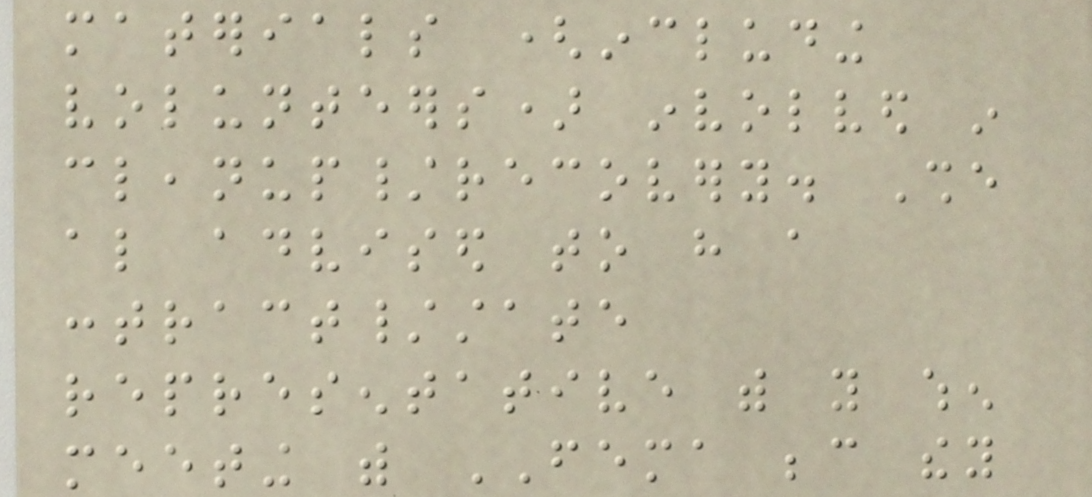materials (including
volunteers) involved in
cleanup/recovery. She
also advised to have a
contract/state
representative with you when
meeting with FEMA because they
